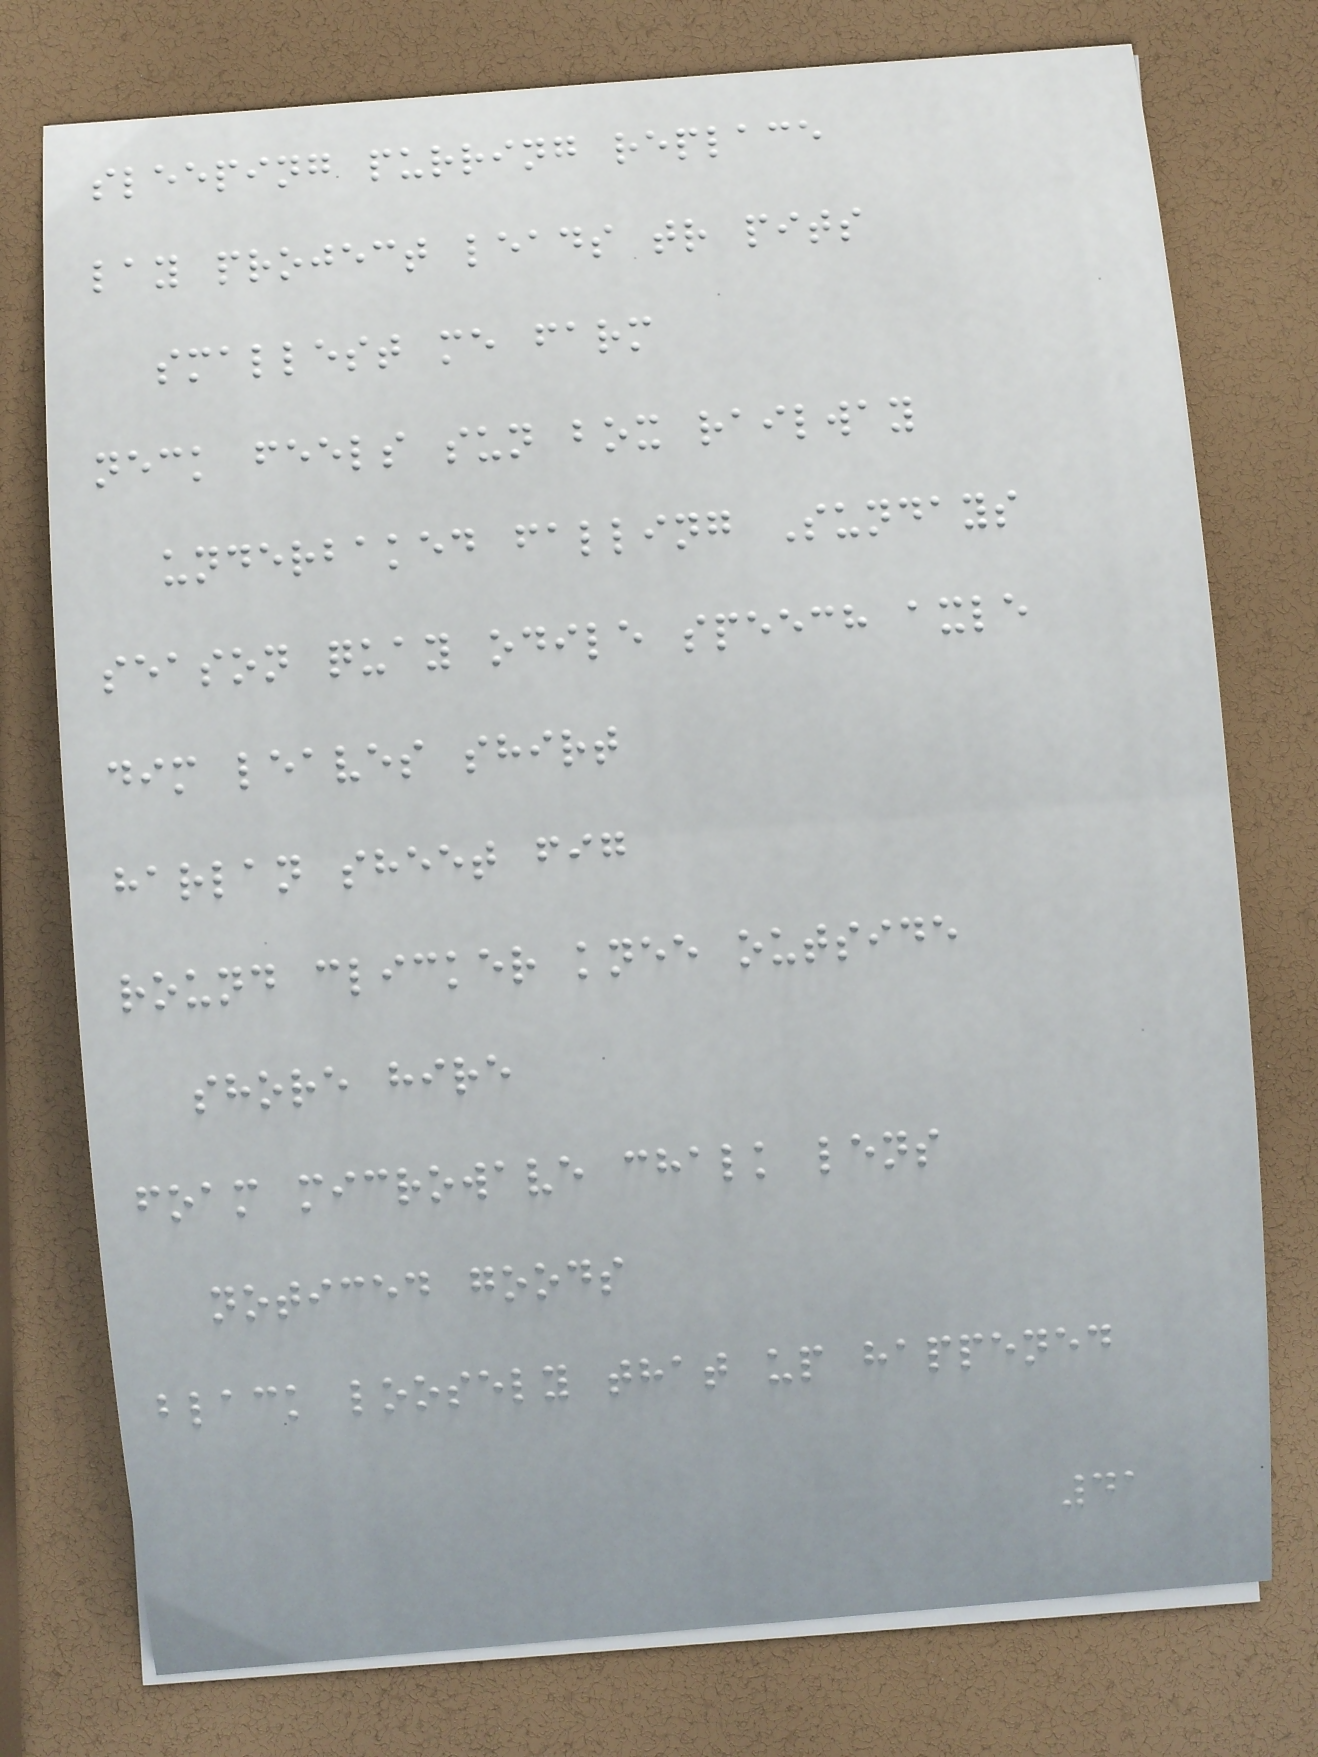sleeping purring replace
lay project leads tr pits
smallest me farm
neck feels sun box railway
underbaked falling Sundays
season quay odile speech axle
dim leaves shirt
harlan sheet fig
round clicker knee outside
shore hire
foam microwave chalk lens
noticed goods
black loosely that up happened
41
